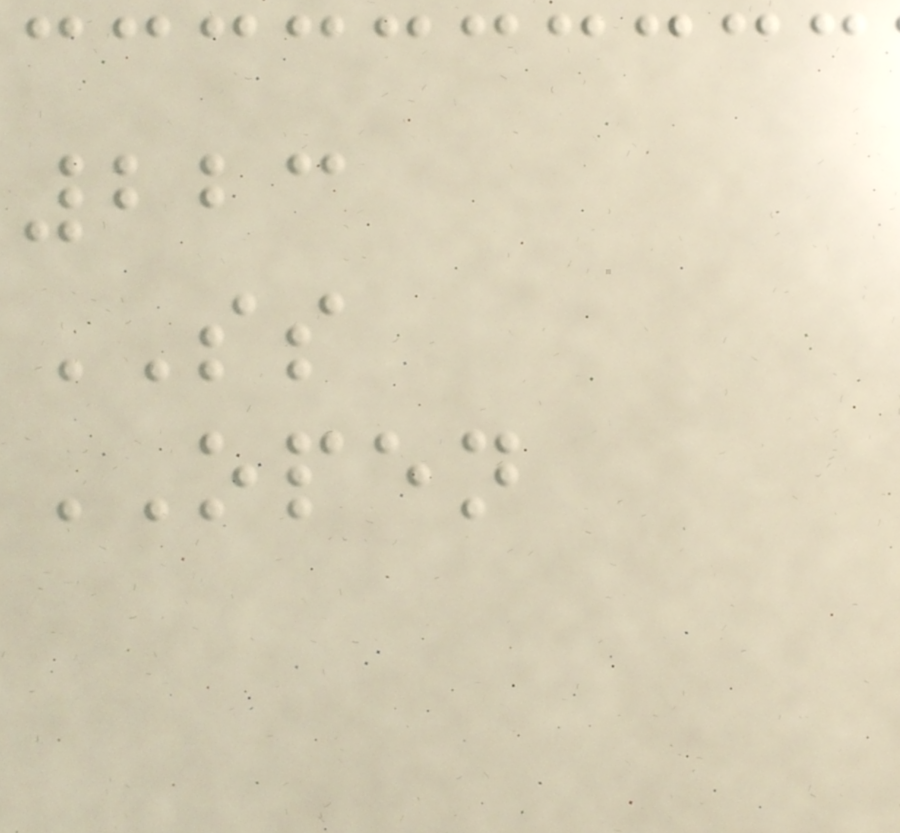223
SS
OPEN
